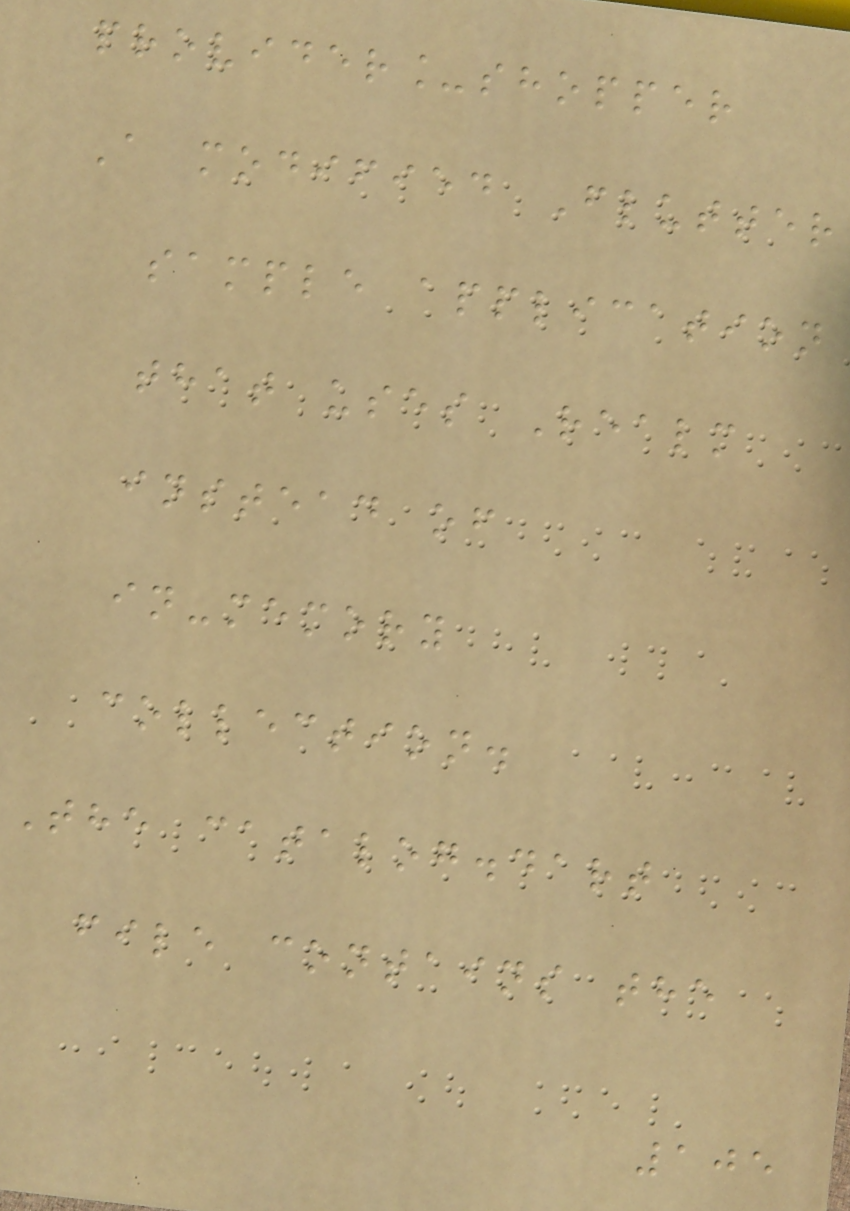provider_shopper
A modified Flutter
sample application
that uses Realm
instead of
in-memory
collection.
The catalog.dart
file contains the
105
